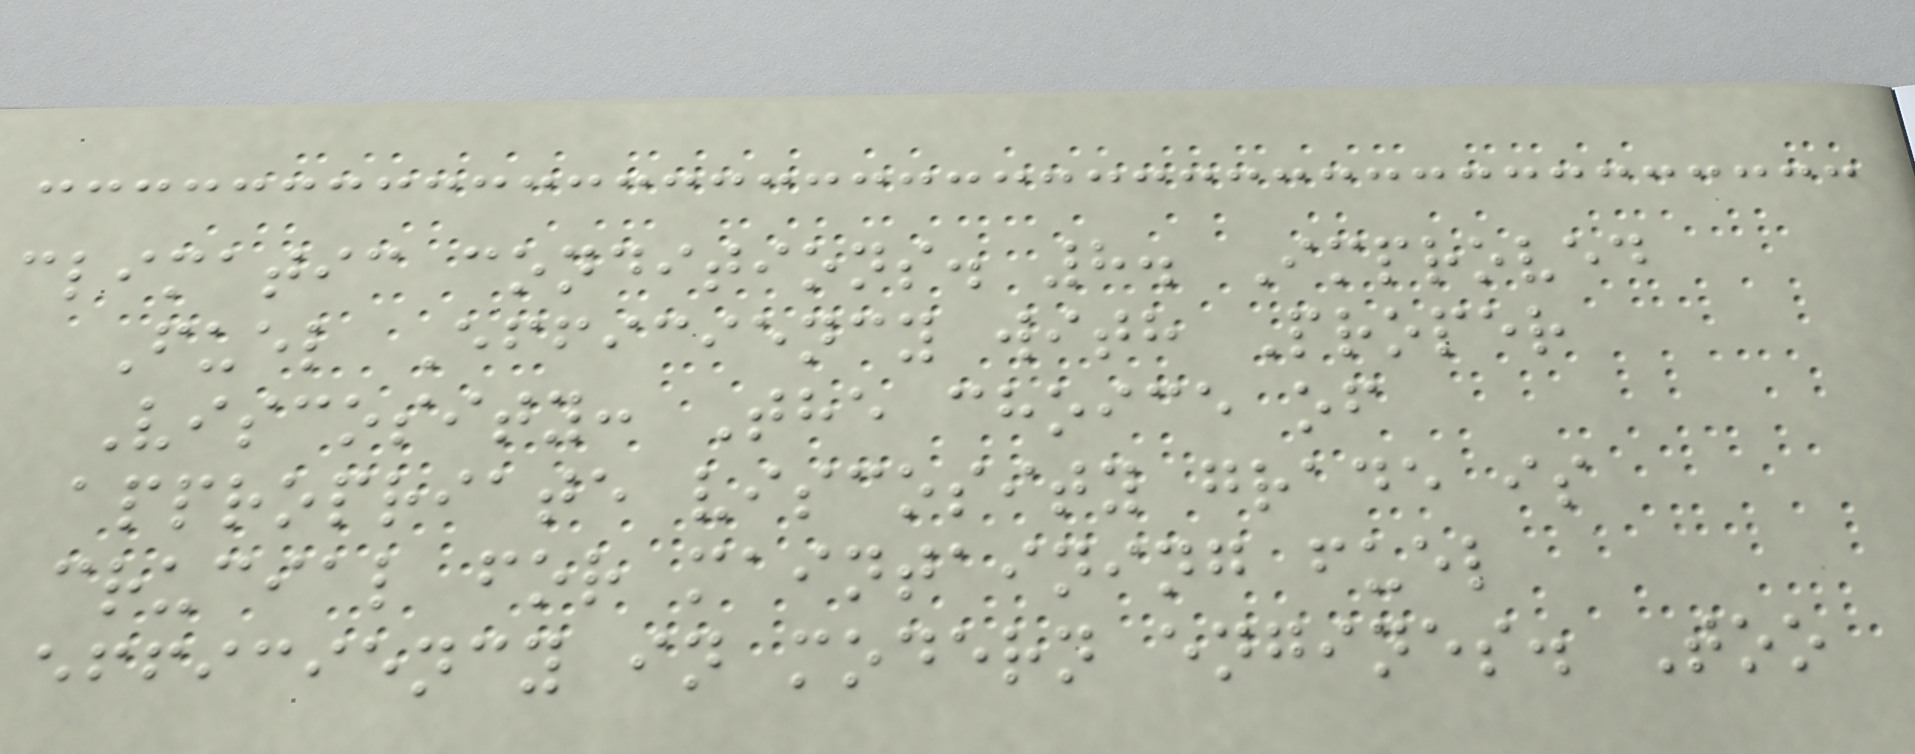climatic conditions. 8. Improved
Fuel Efficiency with Proper
Viscosity: The choice of
appropriate viscosity grade is
crucial for maintaining fuel
efficiency in modern engines. Too
